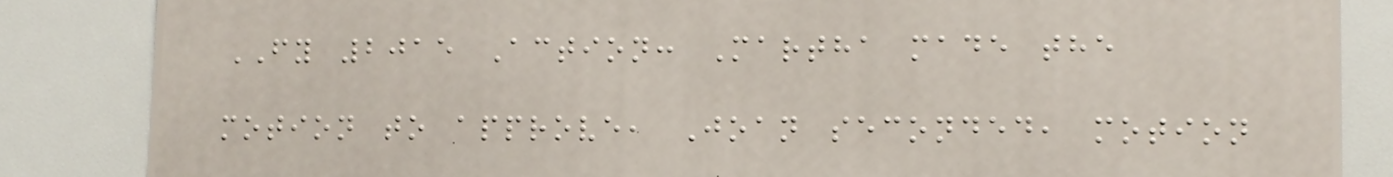FY 2015 Action: Martha made the
motion to approve, Joan seconded, motion
